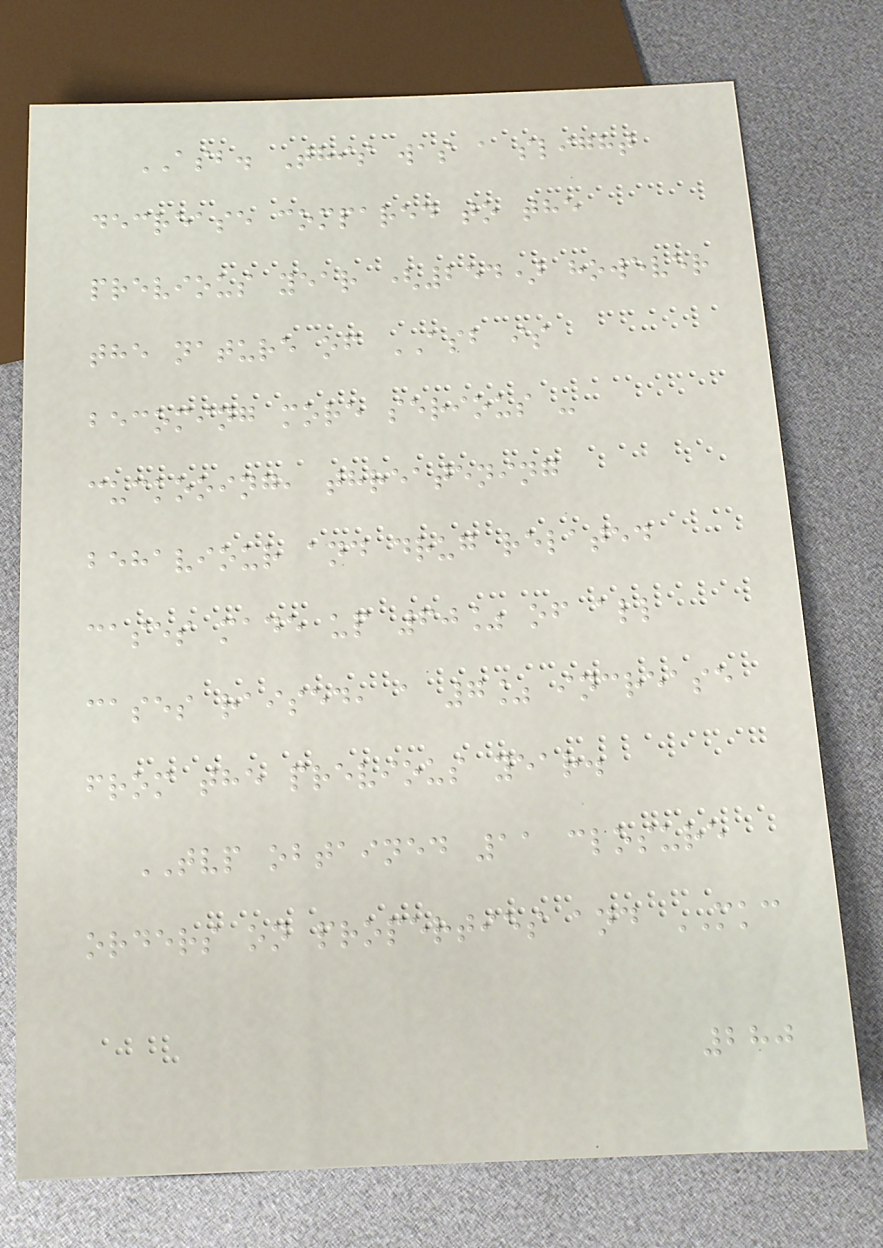ASB. This was a slight
decrease compared to the
previous year (254) however
the nature of ASB is
becoming more serious -
cuckooing, threatening
behaviour and drug related
cases made up 60% of all
cases raised, a 7% increase
from the previous year.
TVP obtained 11 closure
orders on properties and MKC
280
